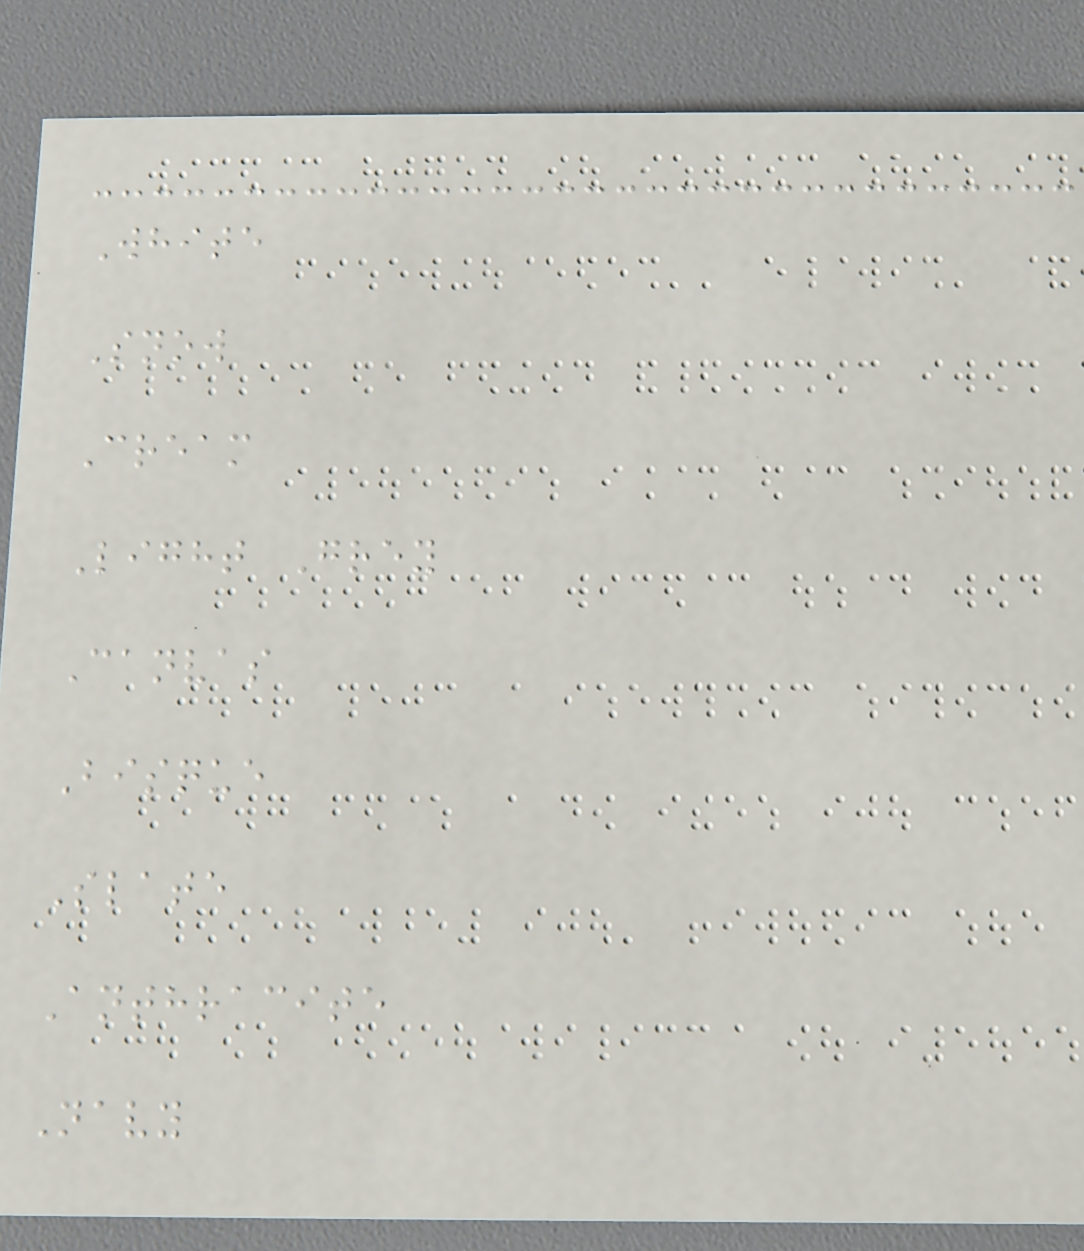White
Snow
Cream
Light Grey
Canvas
Bisque
Slate
Anthracite
Navy
